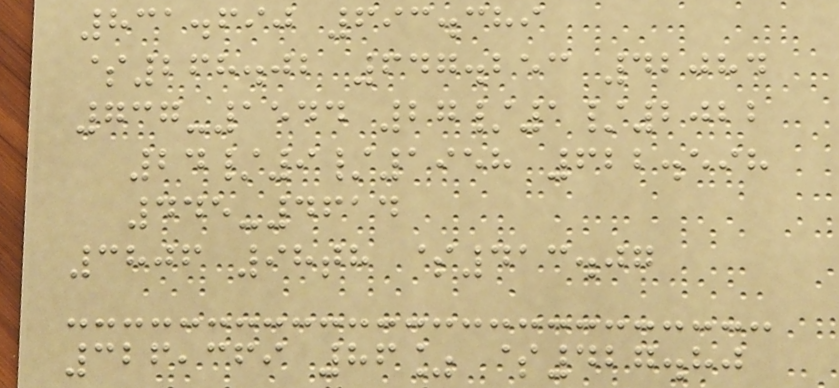831.690 693.389
$268.02 647.253 42084
737-1544 27/1/2022
24/9/1958 622.598
445-4614
3806 98th $413.07
326,369 86% $427.80
